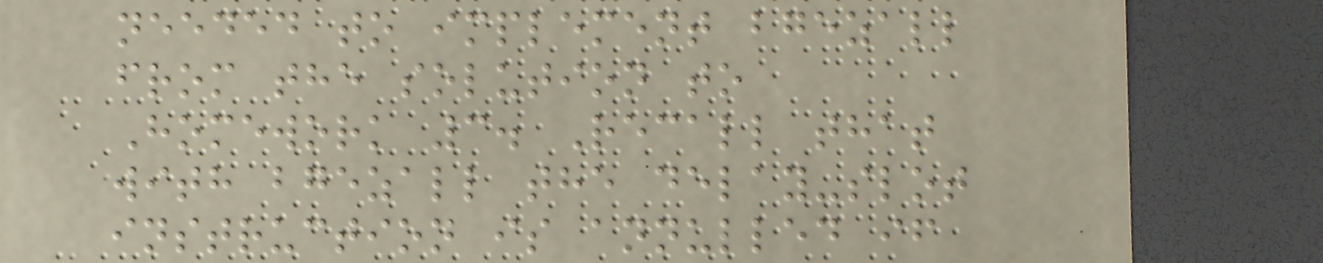needed to implement bgezall
from the solution to
Homework 3. Recall that
with bgezall the delay-slot
instruction is annulled if
